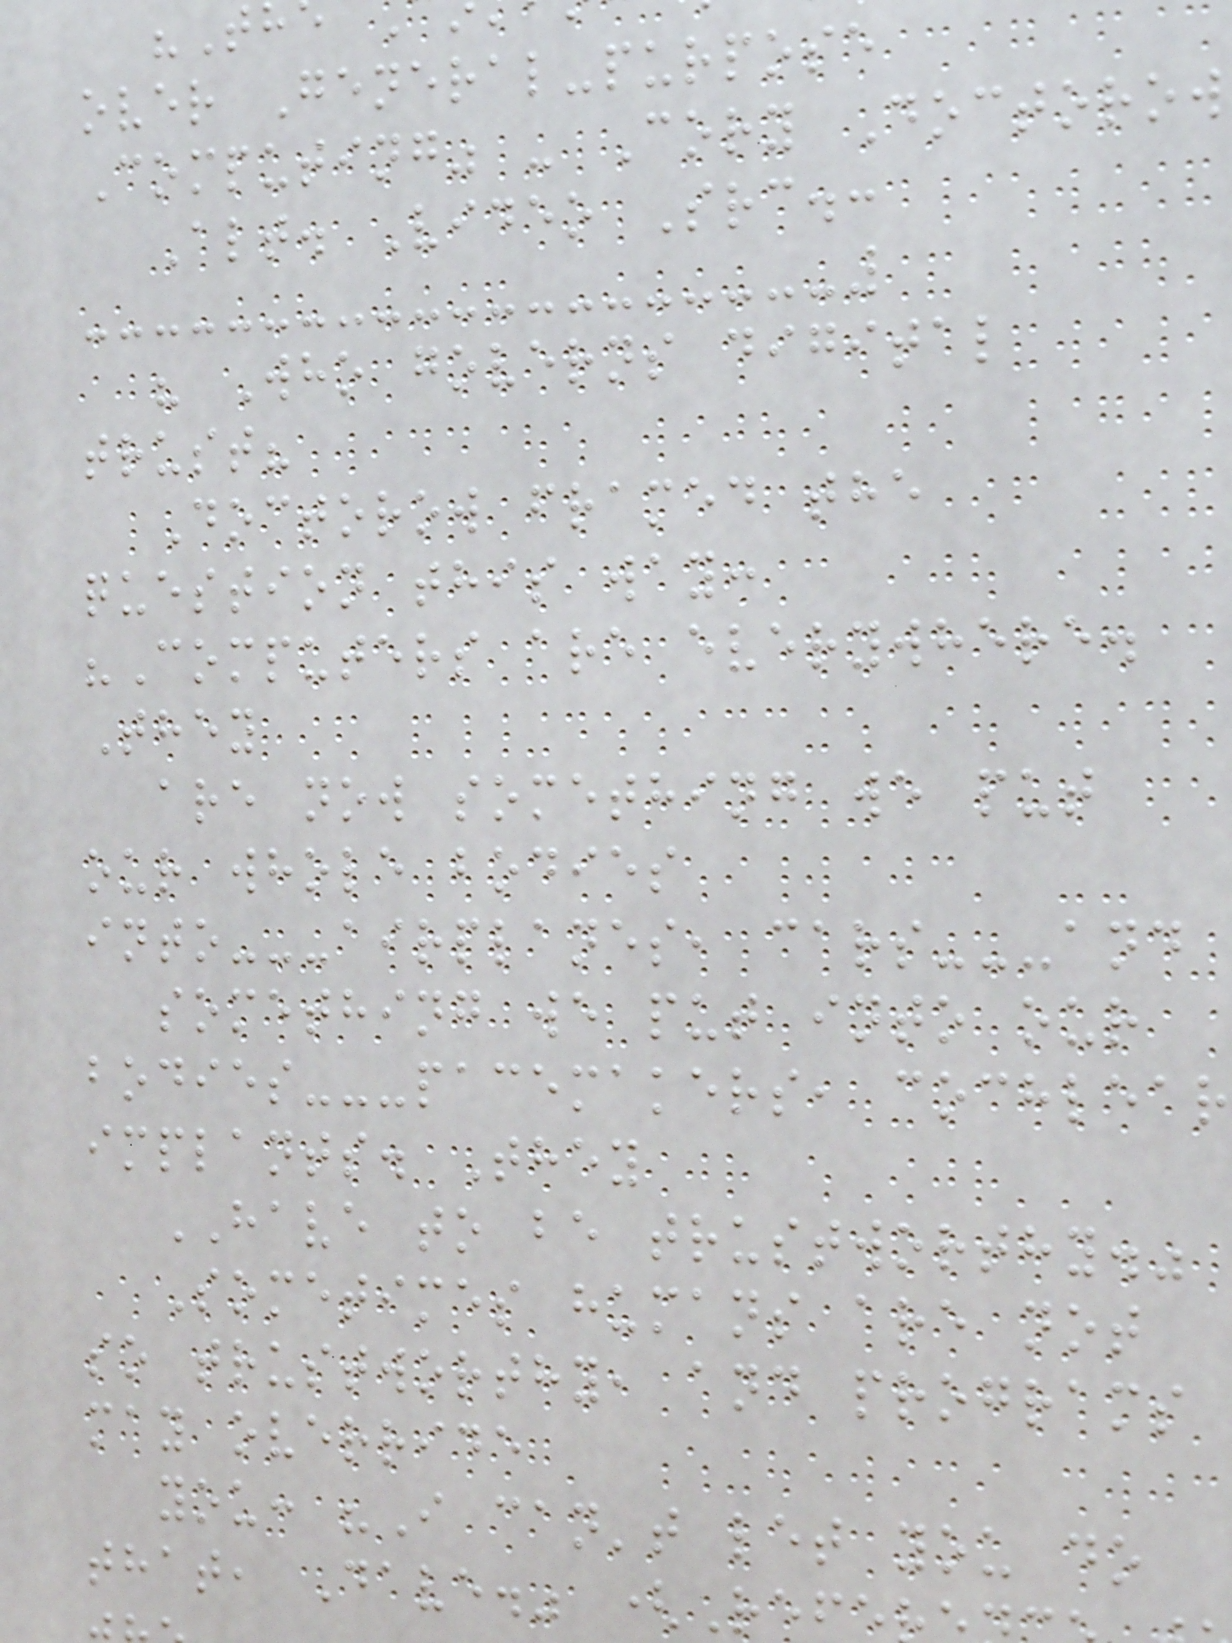over General-purpose
Computing" - Cory Doctorow
Alt. Video Src.:
" Who governs digital
trust?
Doctorow framed the
question this way:
"Computers are everywhere.
They
are now something we put
our whole bodies
into---airplanes, cars---and
something we put into our
bodies---pacemakers, cochlear
implants. They
HAVE to be trustworthy."
Sometimes humans are not
so trustworthy, and programs
may override
you: "I can't let you do
that, Dave." (Ref
